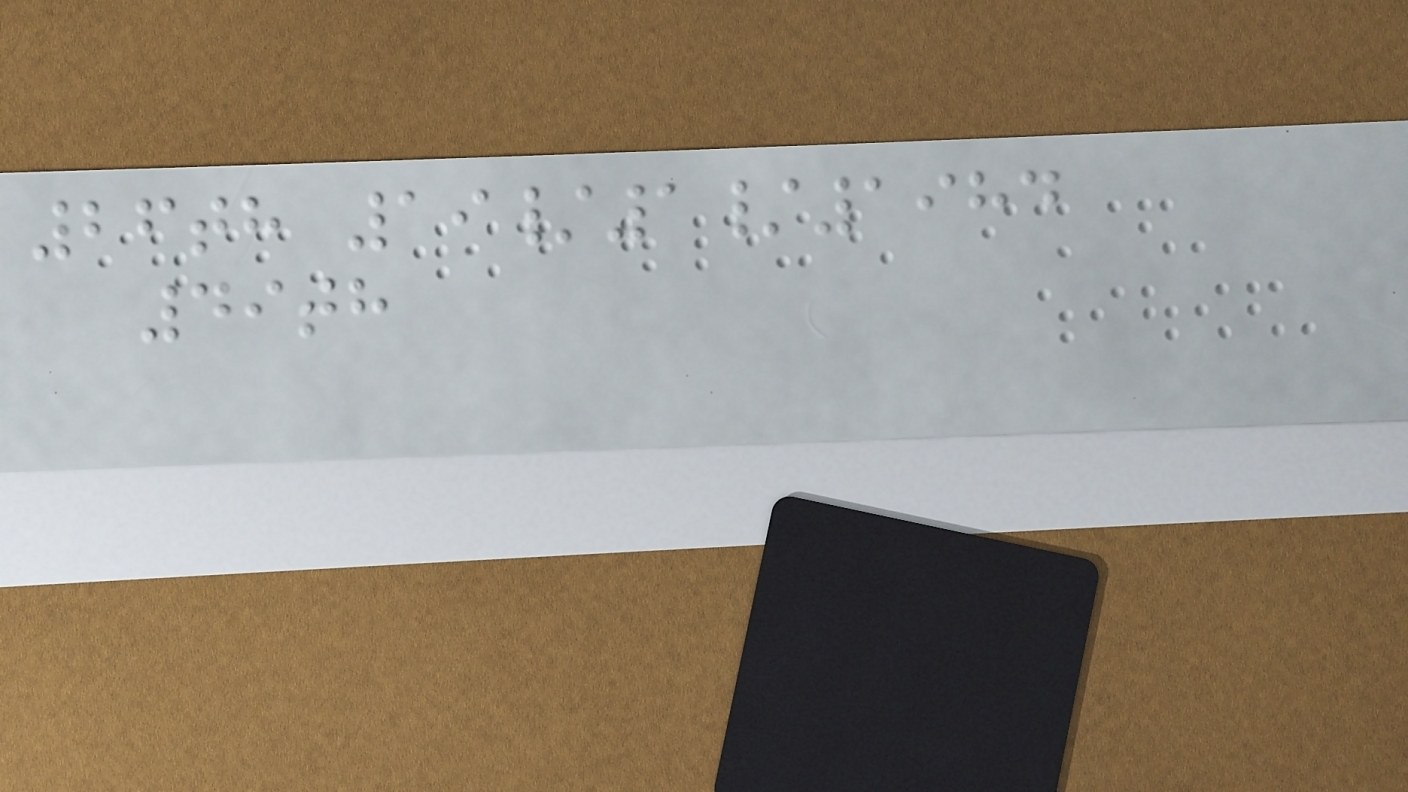26th 19/1/1984
49th
